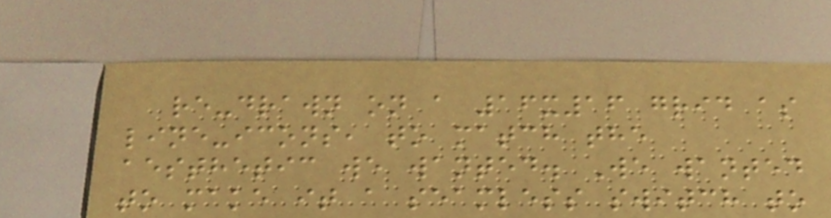re-drawn on a 16x16 grid as
line-icons, to match the
aesthetic we wanted. We wanted
to make it a seamless switch to
